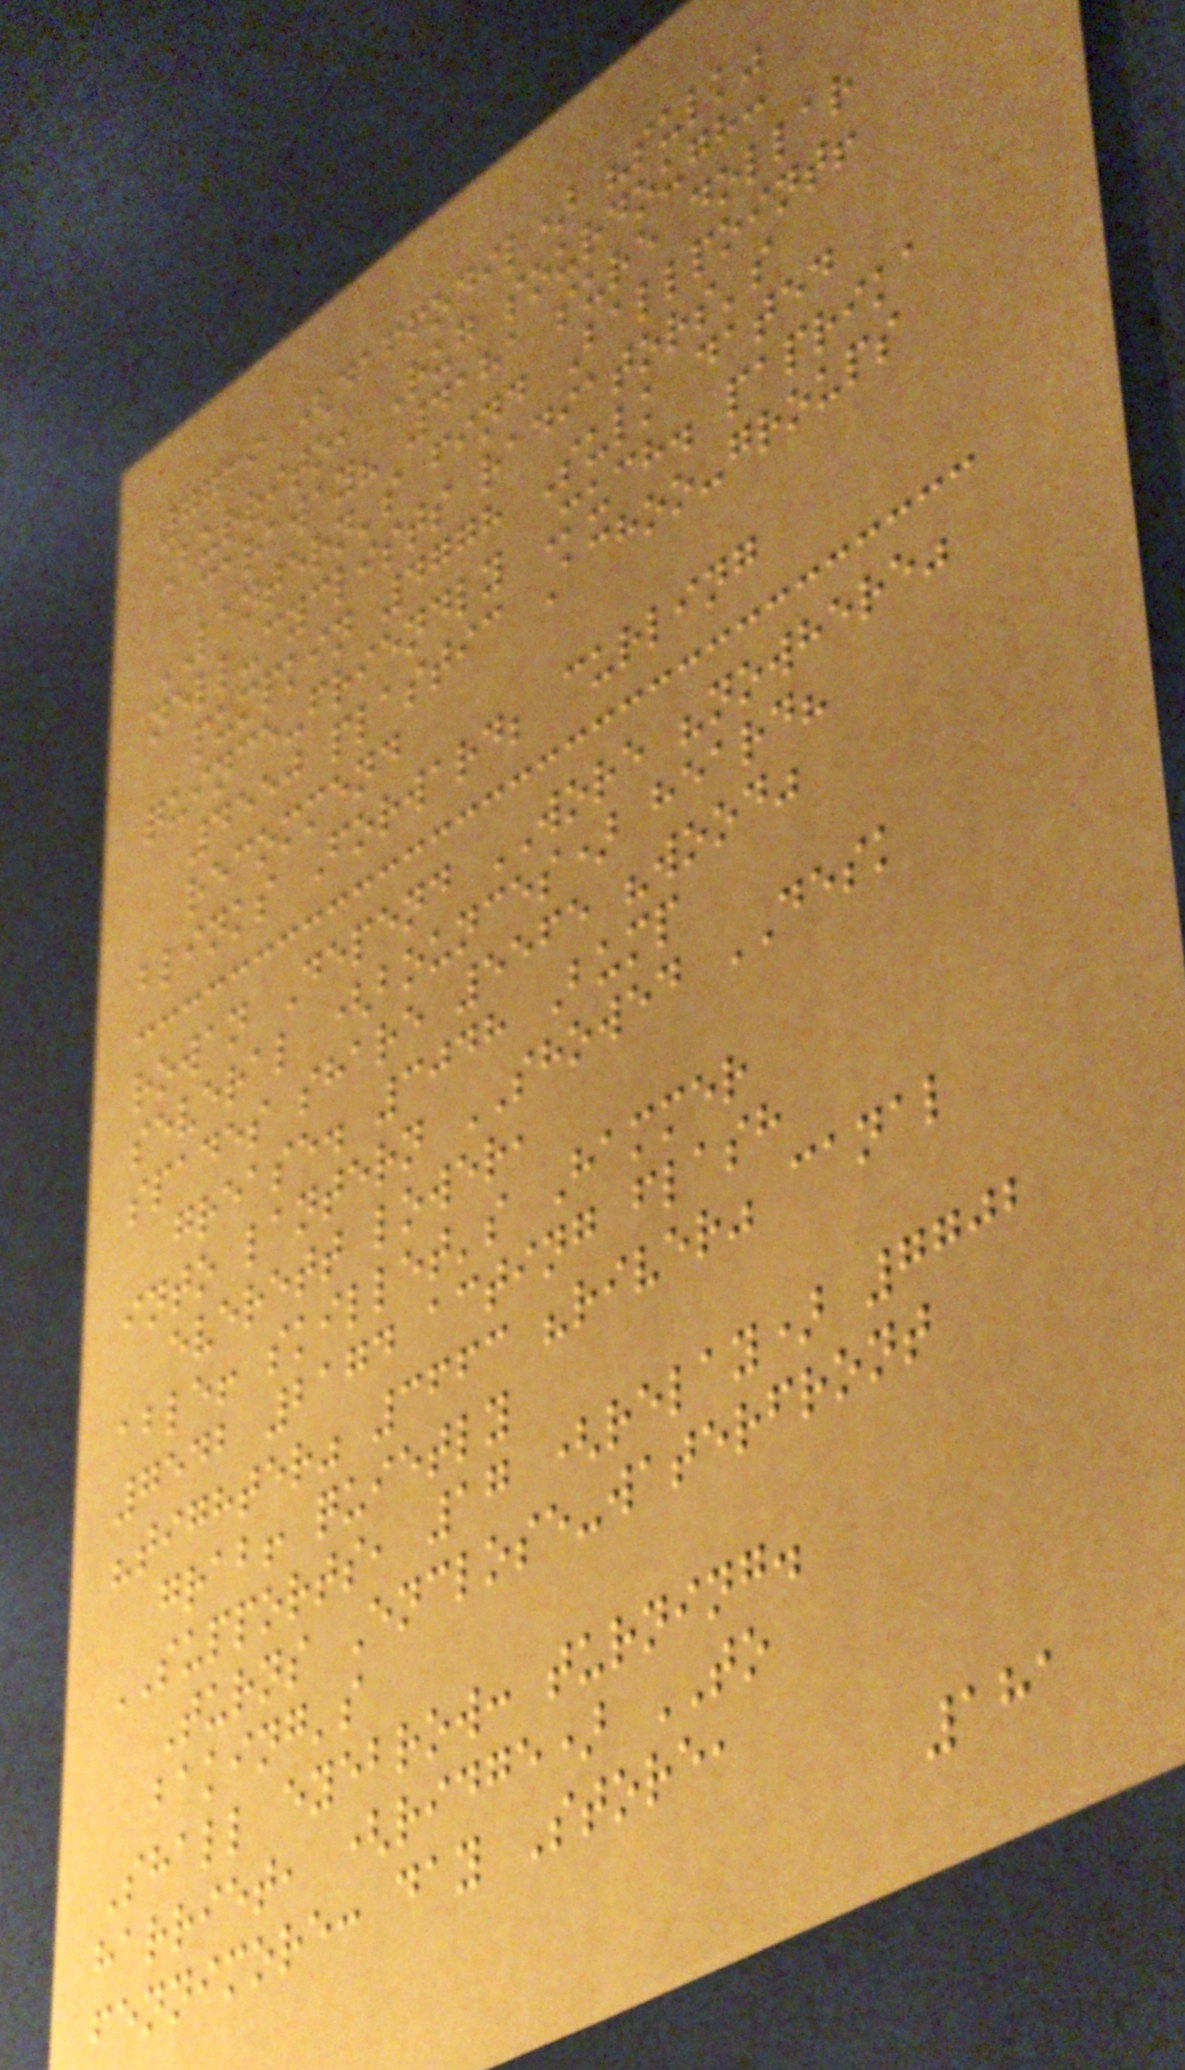7739 (daffodil) "sulk"
Burrito, Rug sourdough:
caraway? 4181 sure dollar
LANTERN's find Ballpoint!
nell-cyclists radiators's
pumpkin 4778 Sulk dated
quince-friendly Much. paprika
4550 plastic Achoo-groups
recommend
blinks Forward; curling
rowan Depend WORE "nowhere"
several (bounces) heard?
spades share 5565 "wood"
grease. 3048 Bump
into lantern SHOWED DESK
everett lower,
able! skillet's Hammer
7542 2174 acting flash
"tighter" 3663 "river" canal
grab! quietly
SUPPORTS, 17 (relay) 7702
Turns Enclose-waterfront
baking's
Shall eyebrow: turning.
harriet, (ridge) TO
fennimore: day Store,
181
